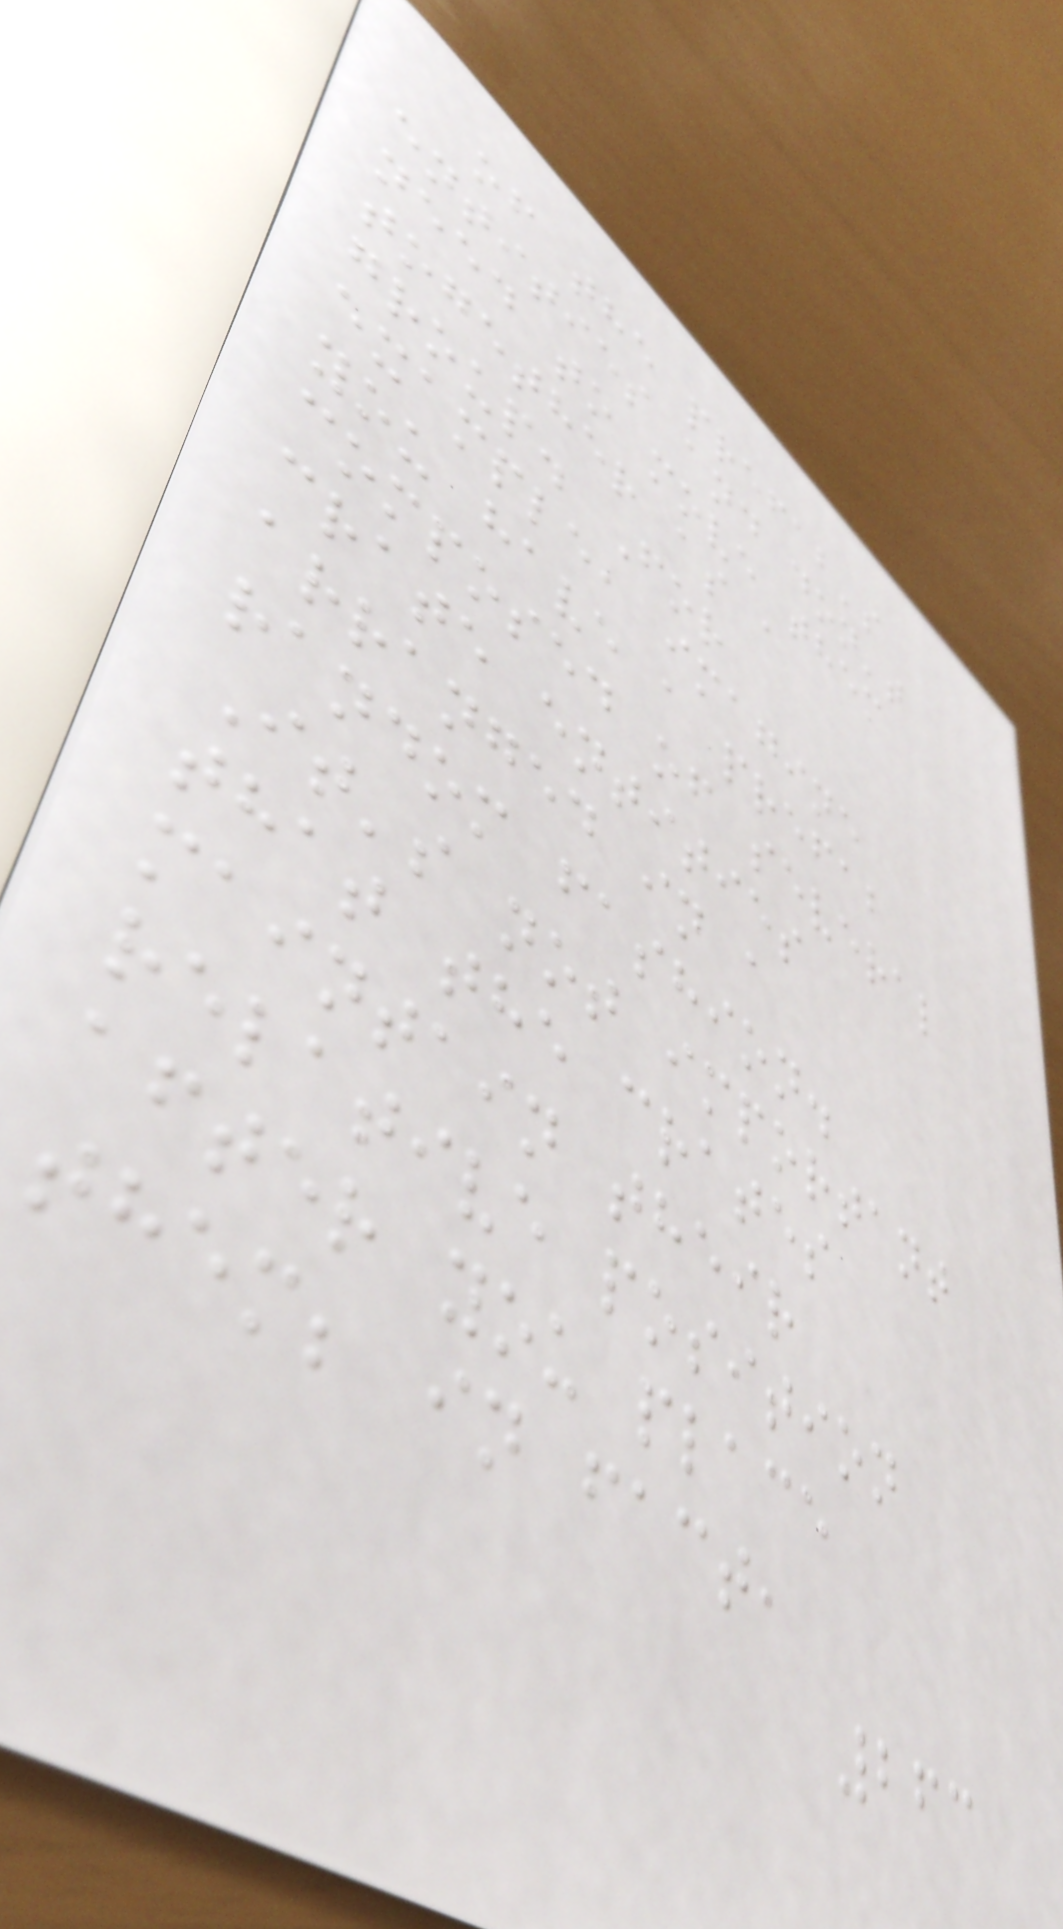of the prefab's
entities and don't
need to move them
together as a
group. For
example, imagine
you have a prefab
composed of several
crate entities
arranged in a
random fashion.
It's not important
that the crates
maintain their
relative position
after you place
them; in fact,
263
